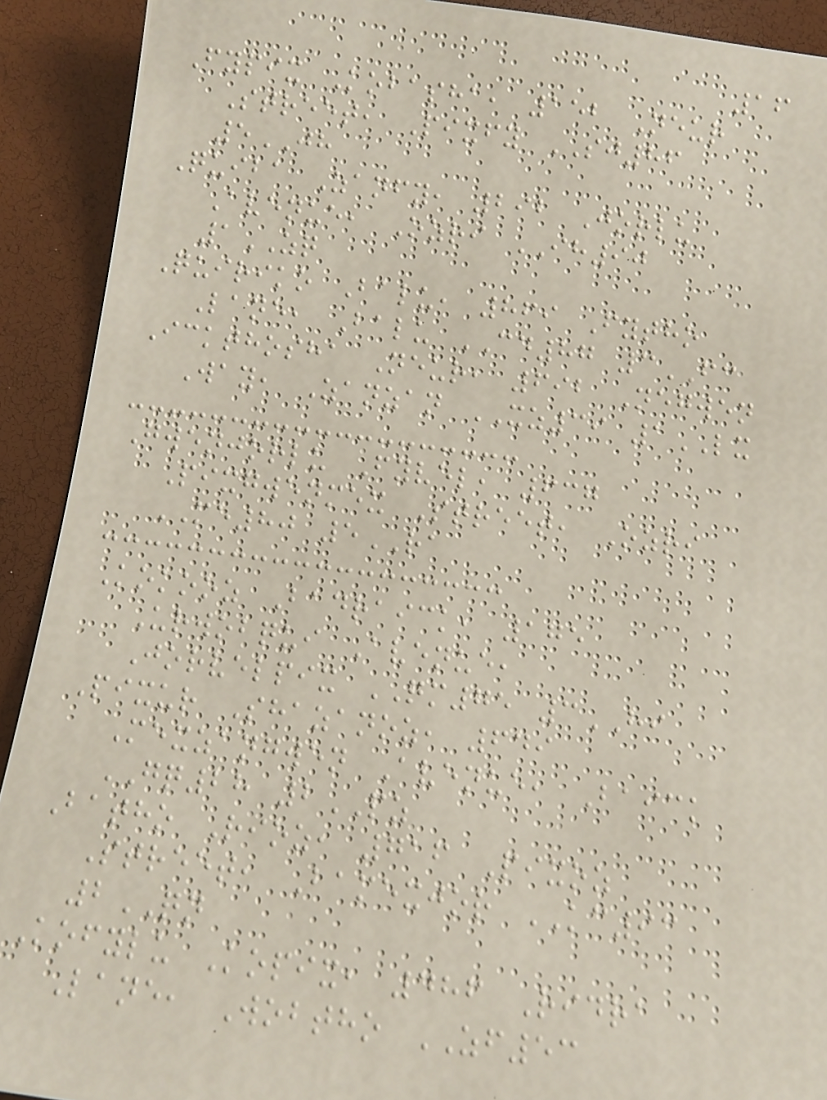16
Fypix Kobasha, 152 Neur
Street, Pixfy SJ86
5JH
Quiba Zanfy, 292 Jorlu
Avenue, Ozri IH90
1ZQ
Quiriko Balu, 869 Fytho
Lane, Balu CD87 3FC
Ickthosha Neur, 692 Negwen
Way, Zanzan XZ39 1LX
Gwenjorlu Fyvel, 637
Pixgwenmex Street, Ozri
ME80 5RA
Kokooz Badraick, 175
Urwobqui Avenue,
Jorvelpix QM75 3HI
Pixur Shazanoz, 649
Mexzangwen Avenue, Baick
GQ28 2PZ
Batho Rioz, 716 Pixoz
Street, Bamexjor KC93
2QN
Kofylu Kopix, 486 Ridra
Lane, Wobtho ZF53
